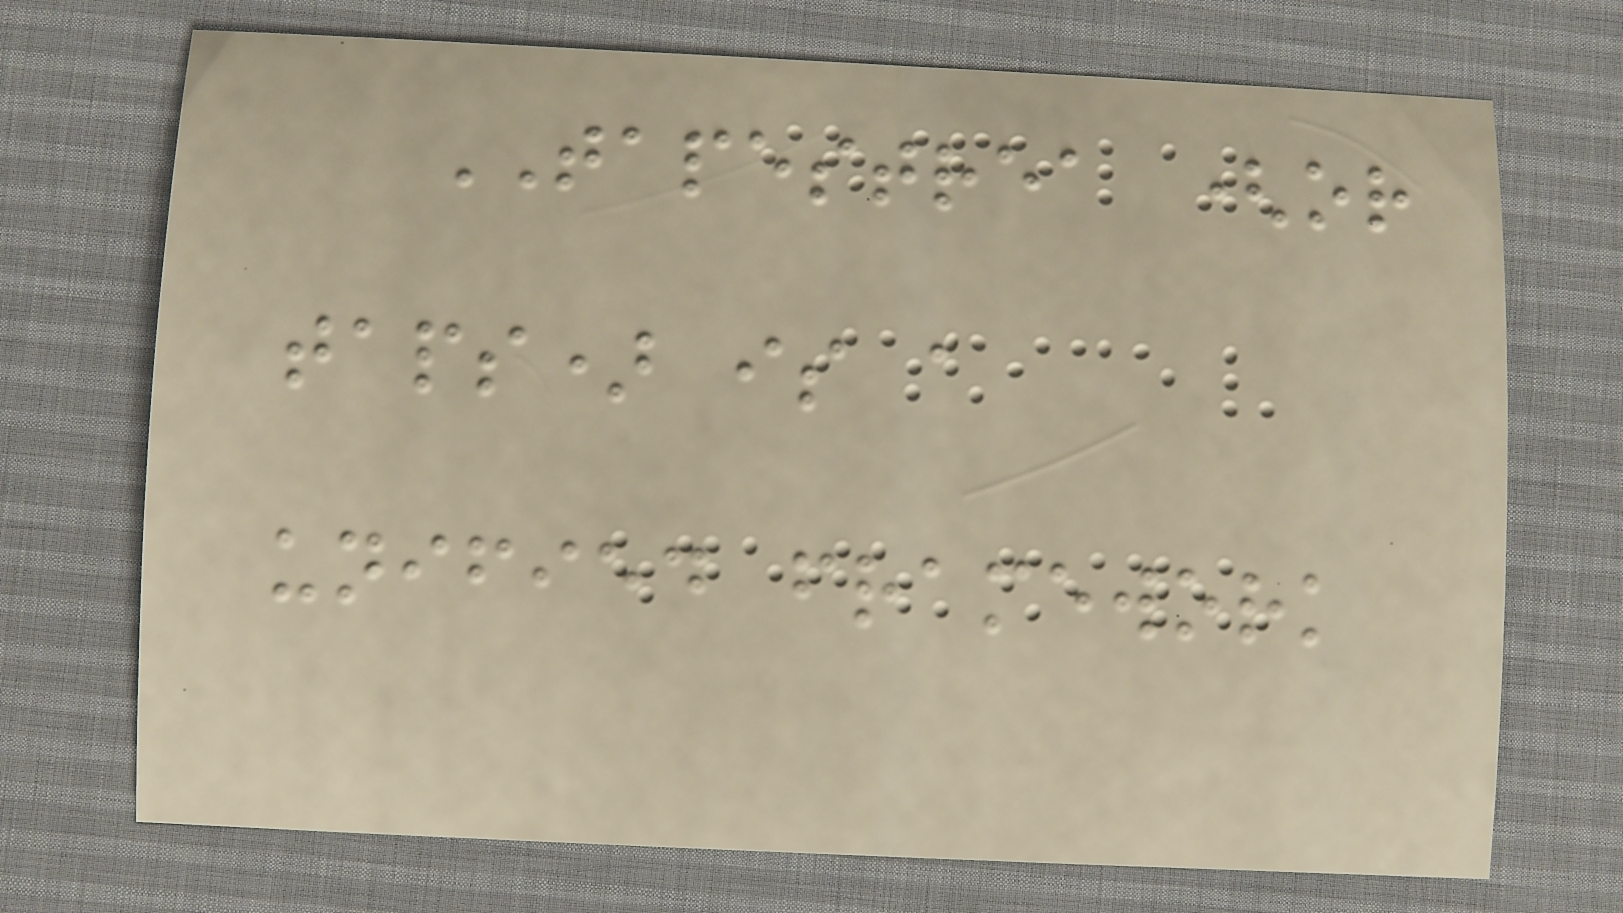TAPESTREA (or
taps) is a
unified framework
